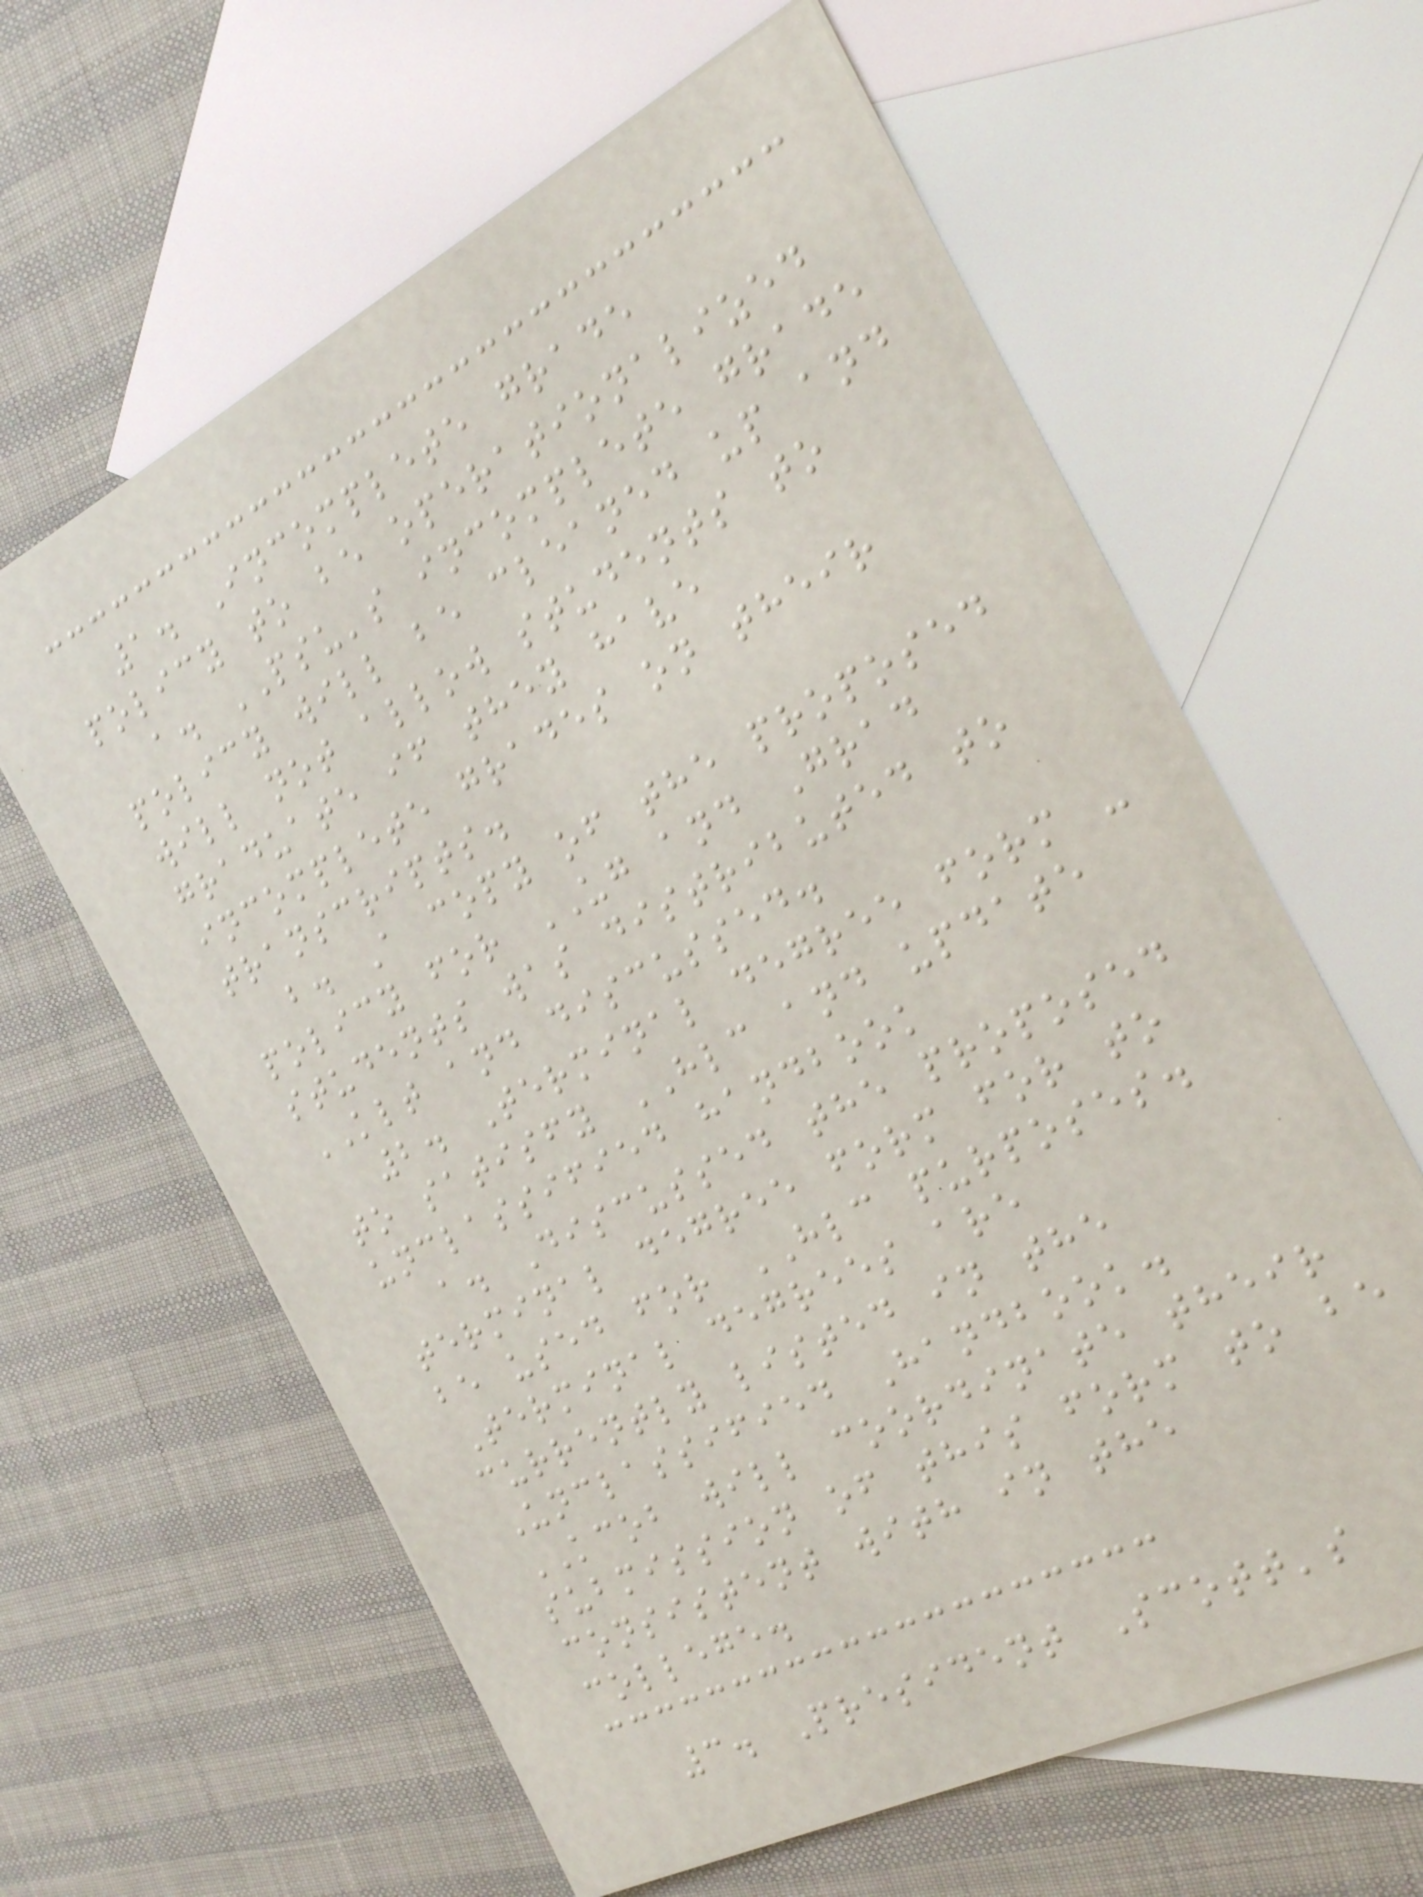1. Incomplete grade
policy to be operationalized
a. PSU's incomplete grade
policy will be cleaned up and
will not allow students to
graduate if they have
incomplete grades on their
transcripts.
b. A copy of the proposed
policy for UG and Grad
students was distributed to
KLT and discussed.
2. Terminal degree form -
to satisfy HLC and update
unclassified handbook
a. Discussed the proposed
terminal degree form for to
be used for HLC purposes.
Terminal degrees are
currently listed in the
Unclassified Handbook.
KCOB will coordinate their
submission of this form to be
consistent with in the
college.
3. President Scott's
